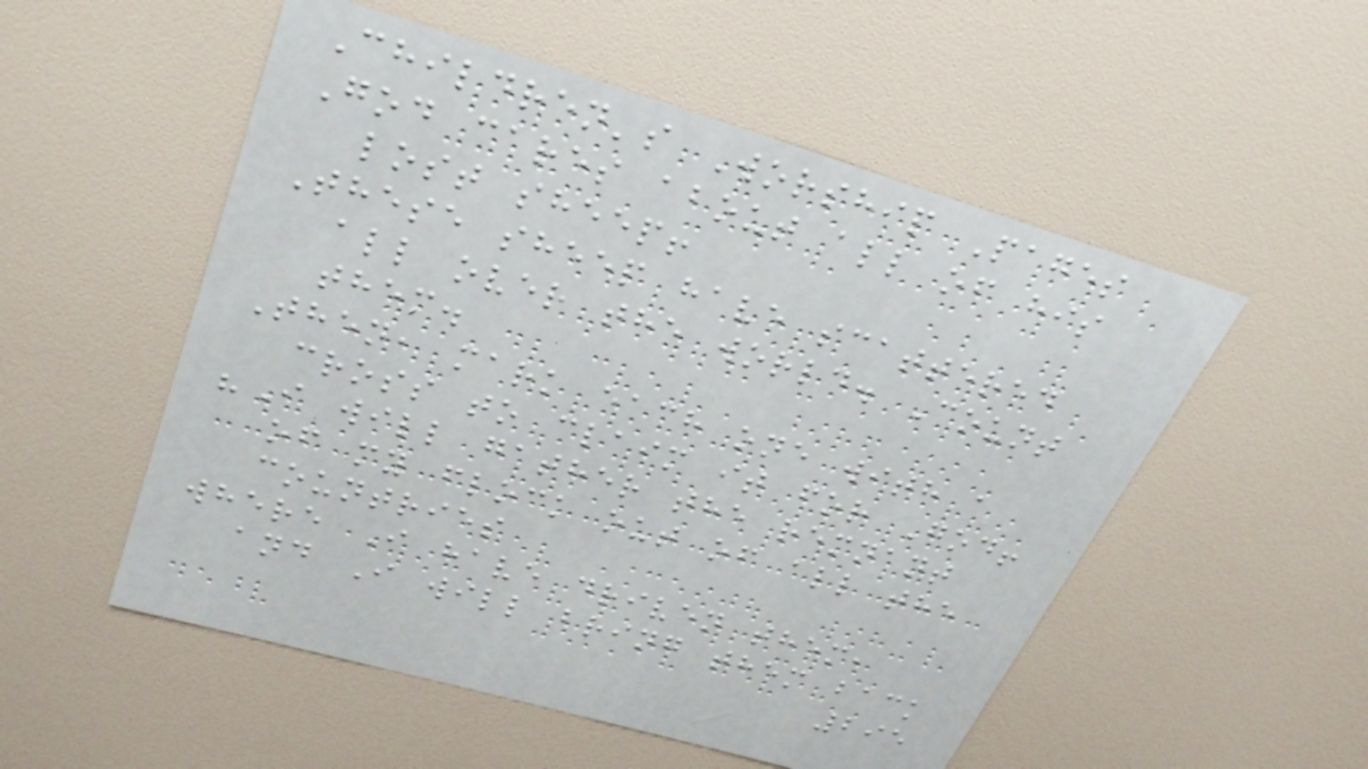Children's Worship Pages
God cares about all of his
lost sheep!
These sheep have scattered
all over the world. Count
them.
Then, mark each one with a
cross to claim it for God!
"I will gather the remnant
of my flock out of all the
countries
where I have driven them,
and I will bring them back
295
